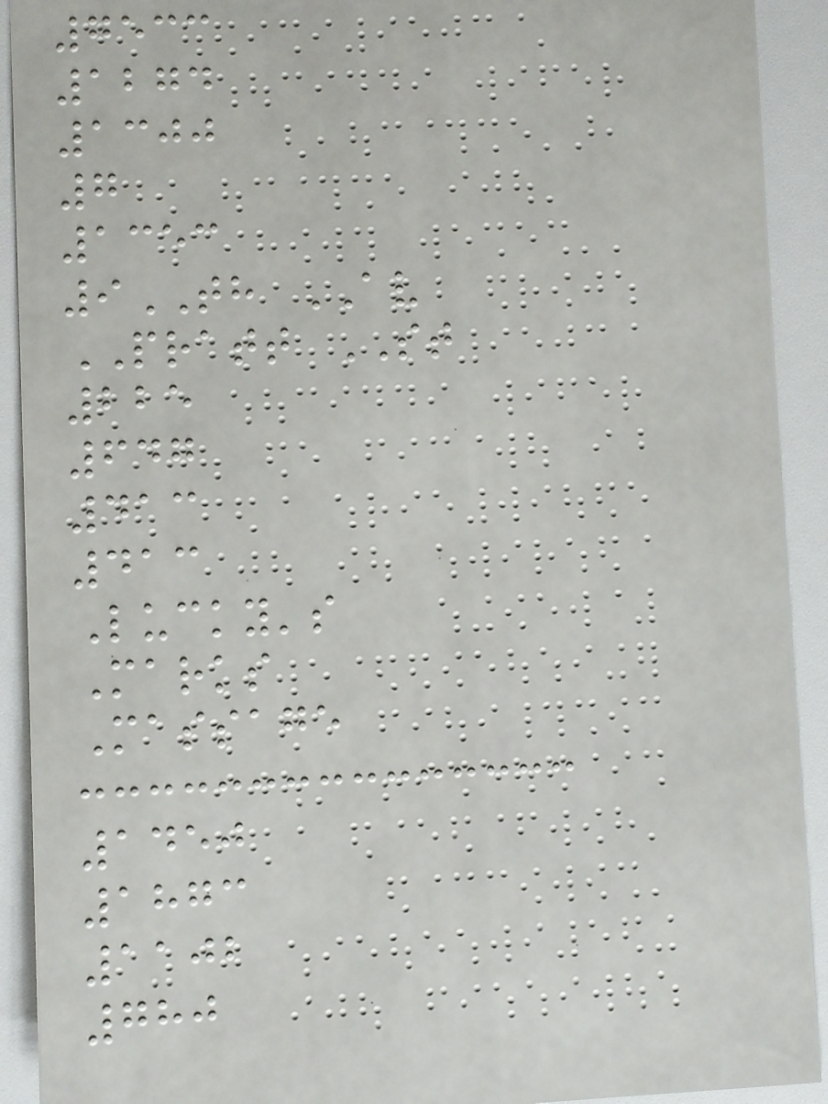7533
1274
1300
7
1353
9TH AV
PRATT ST
225
647
413
413
Lucky's
Marks
Massage
1450
1873
1102
780
